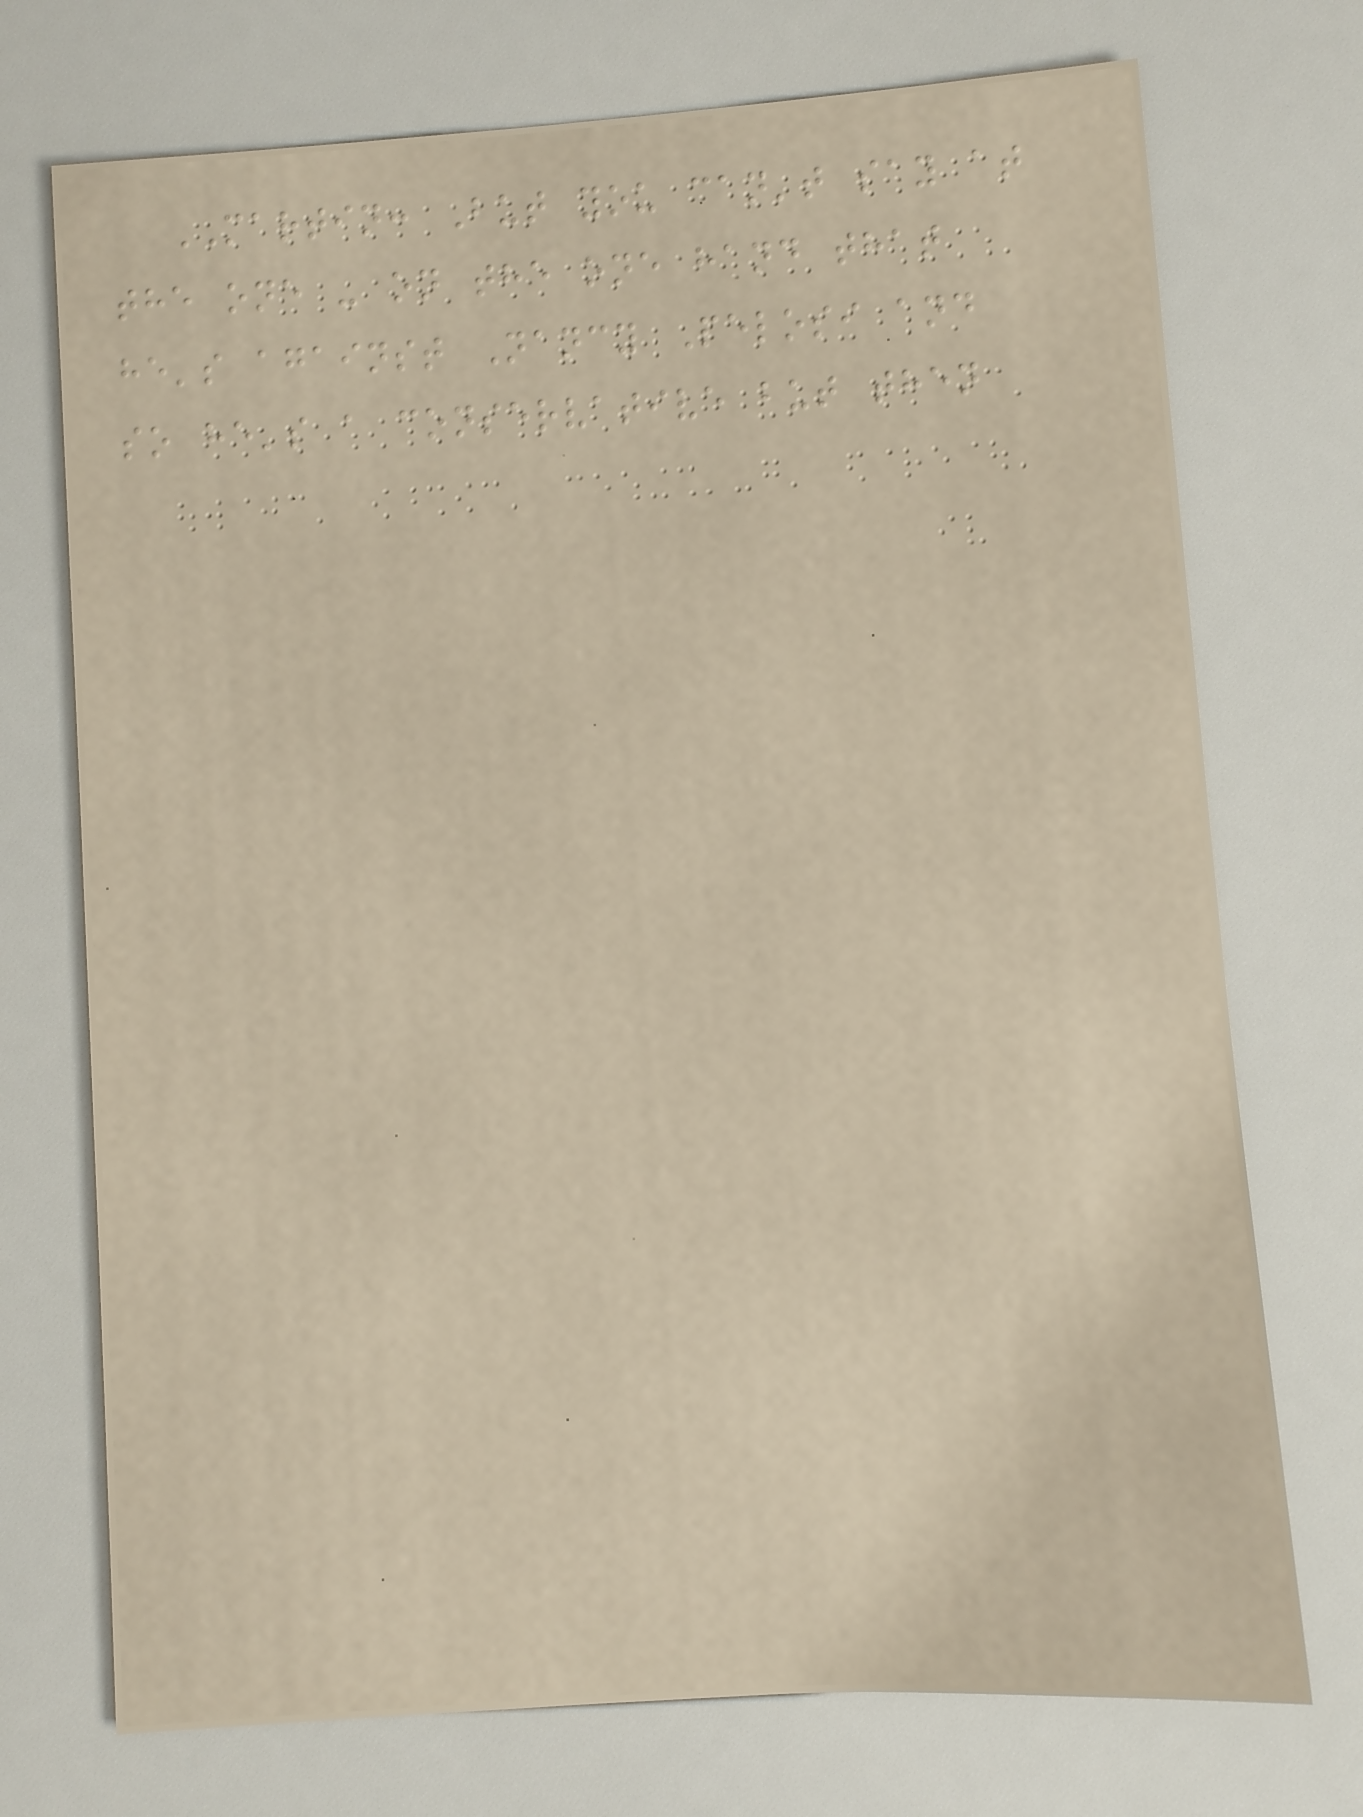MARTIN: But you can't say at
the one - on the one hand that
he's against Nancy Pelosi and
so he's a conservative but then
